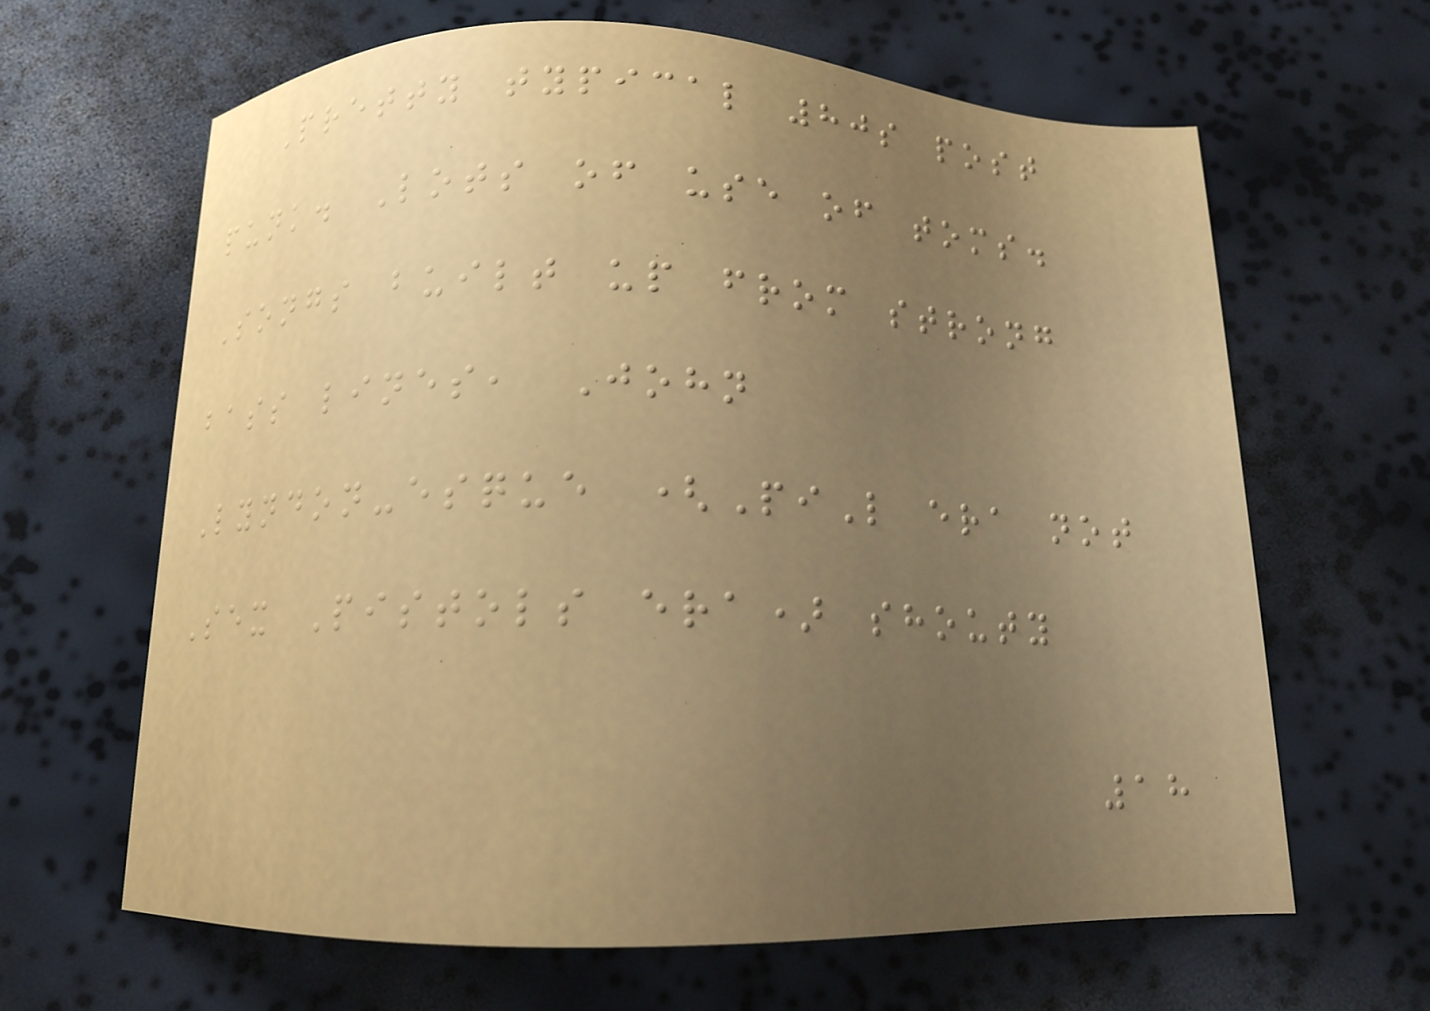Pretty typical 80s post
punk. Lots of use of toms.
Songs built up from strong
bass lines, John
Lyndon-esque (PiL era not
Sex Pistols era) shouty
18
